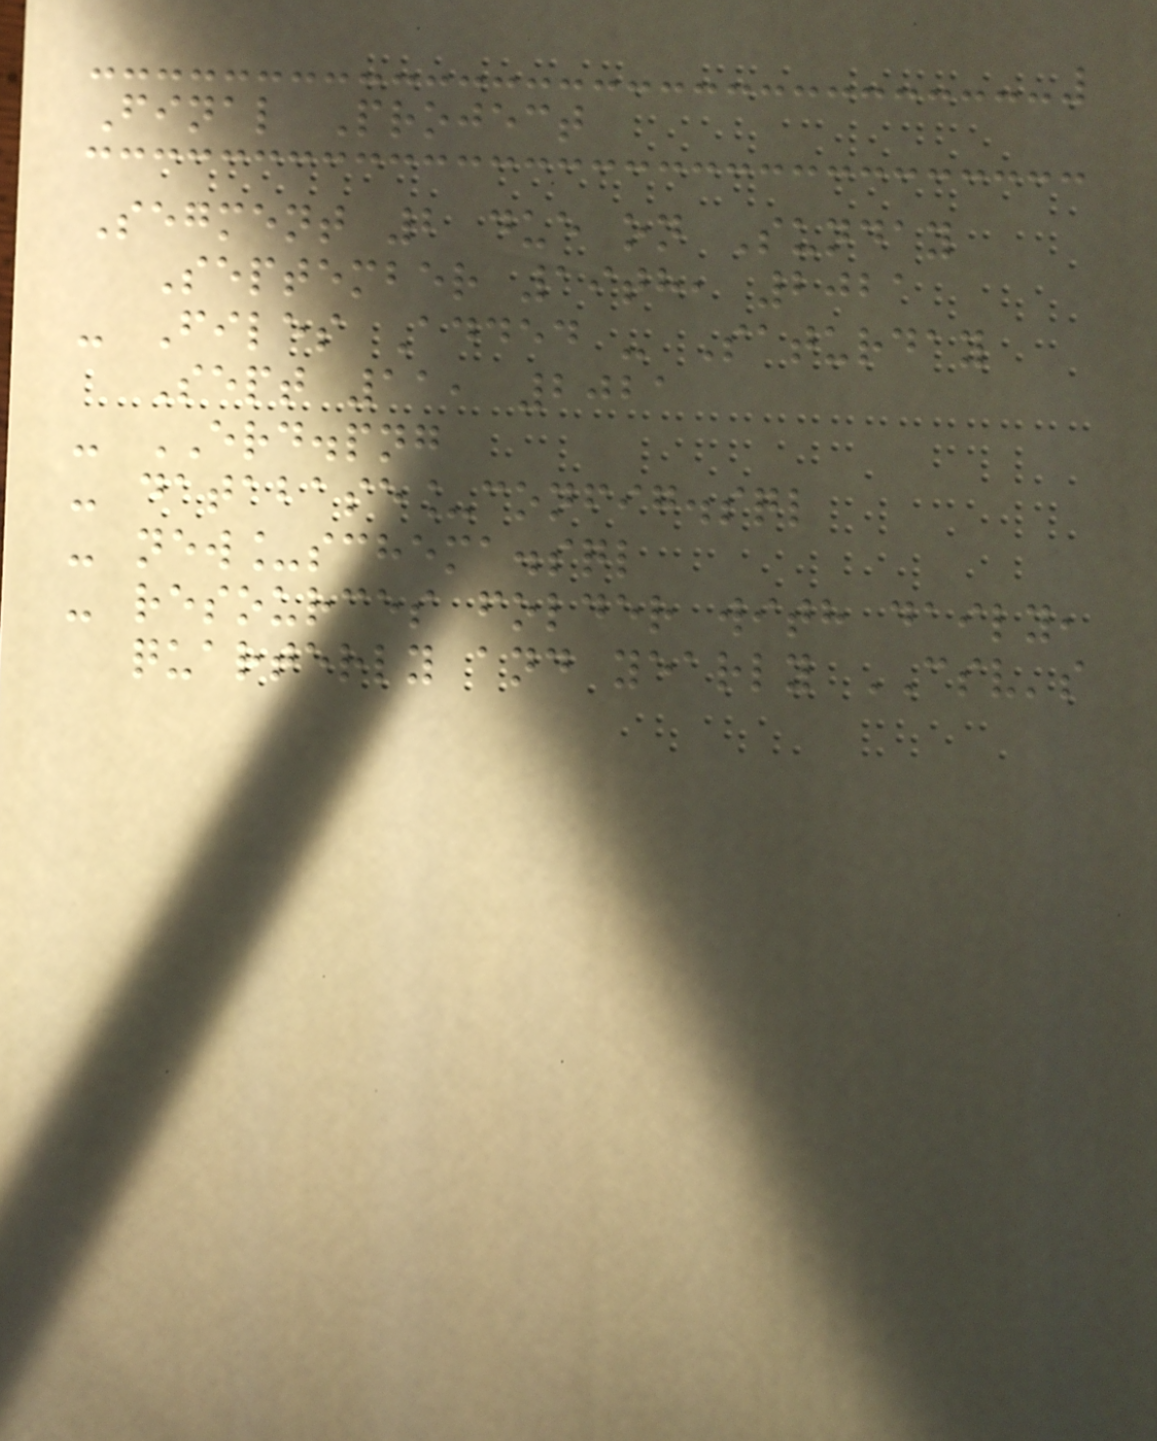Final Project
Segment 2 due on Sunday
September 19th, 2021
- Files Added - Saturday
Sept 11, 2021
- ERD.png
- database_config.sql
- new_schema.sql
- resources folder with daily,
quarterly and yearly CSV's
